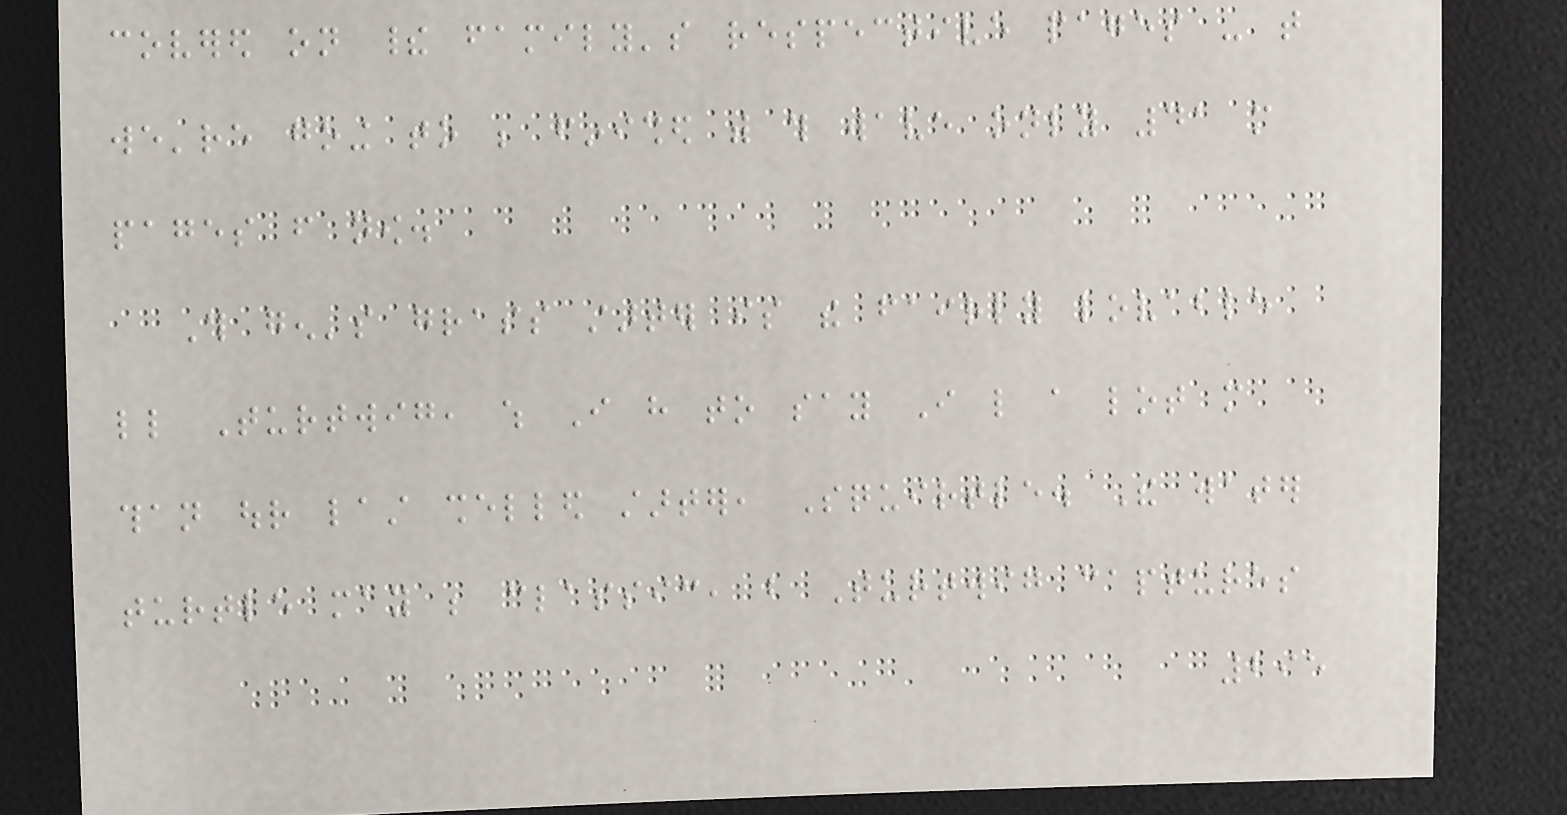covered on their family's respective pages - that
we're going to be finished with this wave only 41 more
pages from now.
This gen's grass starter is the fairly lovable
little Turtwig, which I have to say I like a lot more
than our last shelled starter, Squirtle. The water
turtle may be classic, but Turtwig captures
295
